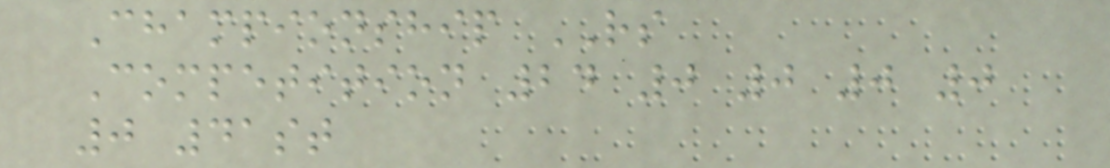Championship RS
Competition 24 0 0 0 0
0 41st
